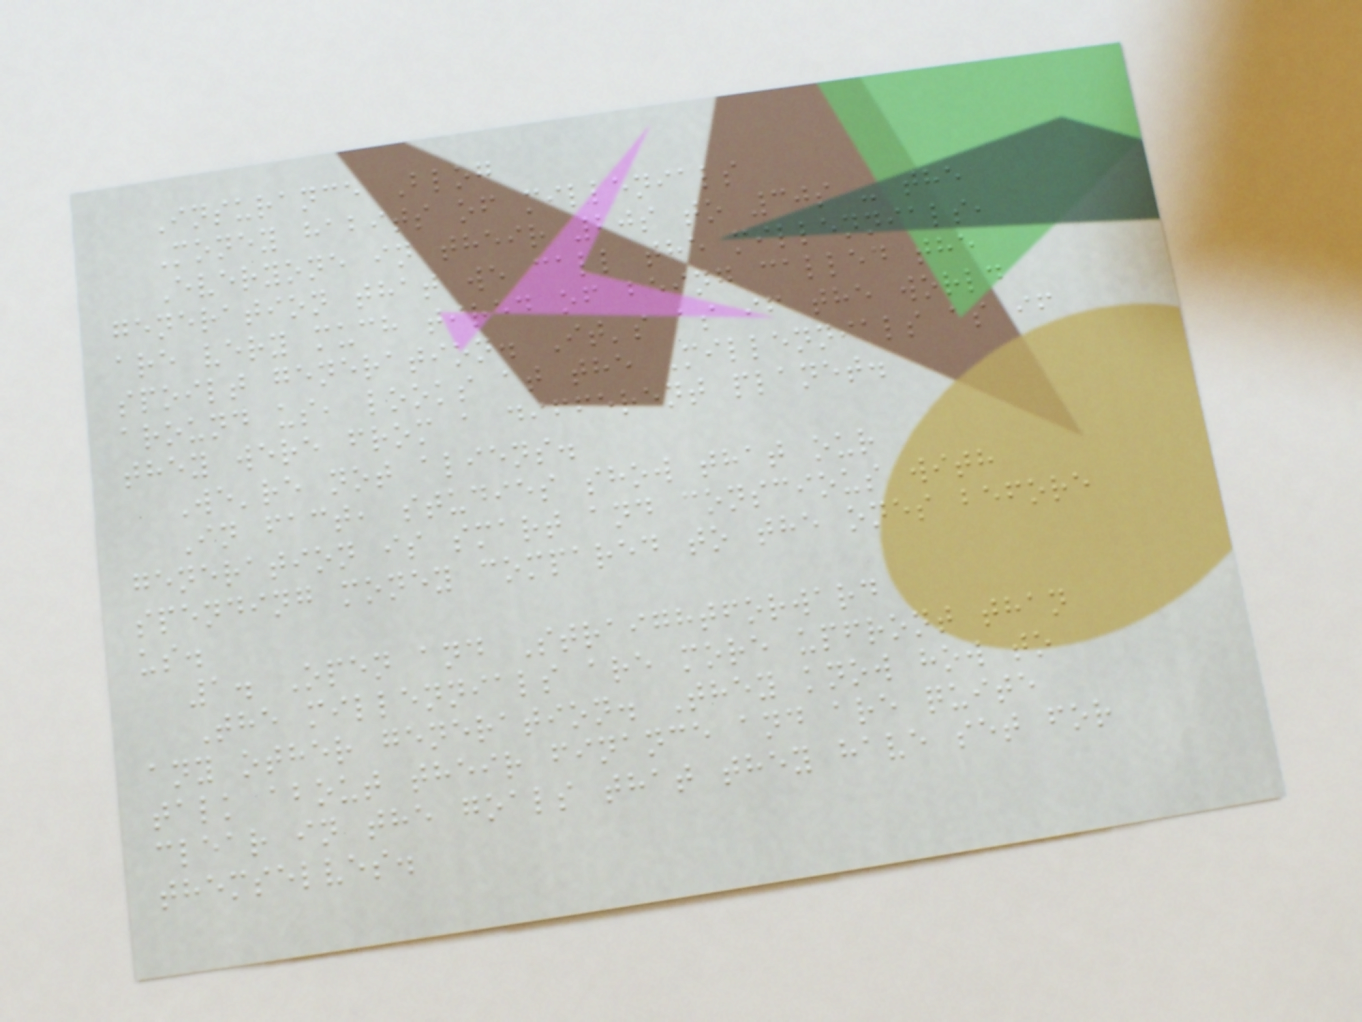Insurance Blog
Money habits of millenials
Everyone in their 20s to 30s - the
generation that we call the millennials,
are very much tired of being called the
spoilt generation. It's as if the world
around us, looks at the Millennials as if
they were from a different planet.
We're not aliens.
In fact, studies show that our
generation is smart and conscious with
spending money compared to the ones before
us.
1. Open and Straightforward
The millennials are more upfront than
any other generation. They know how to
talk about their finance and are quite
clear in the goals that they have set for
themselves.
